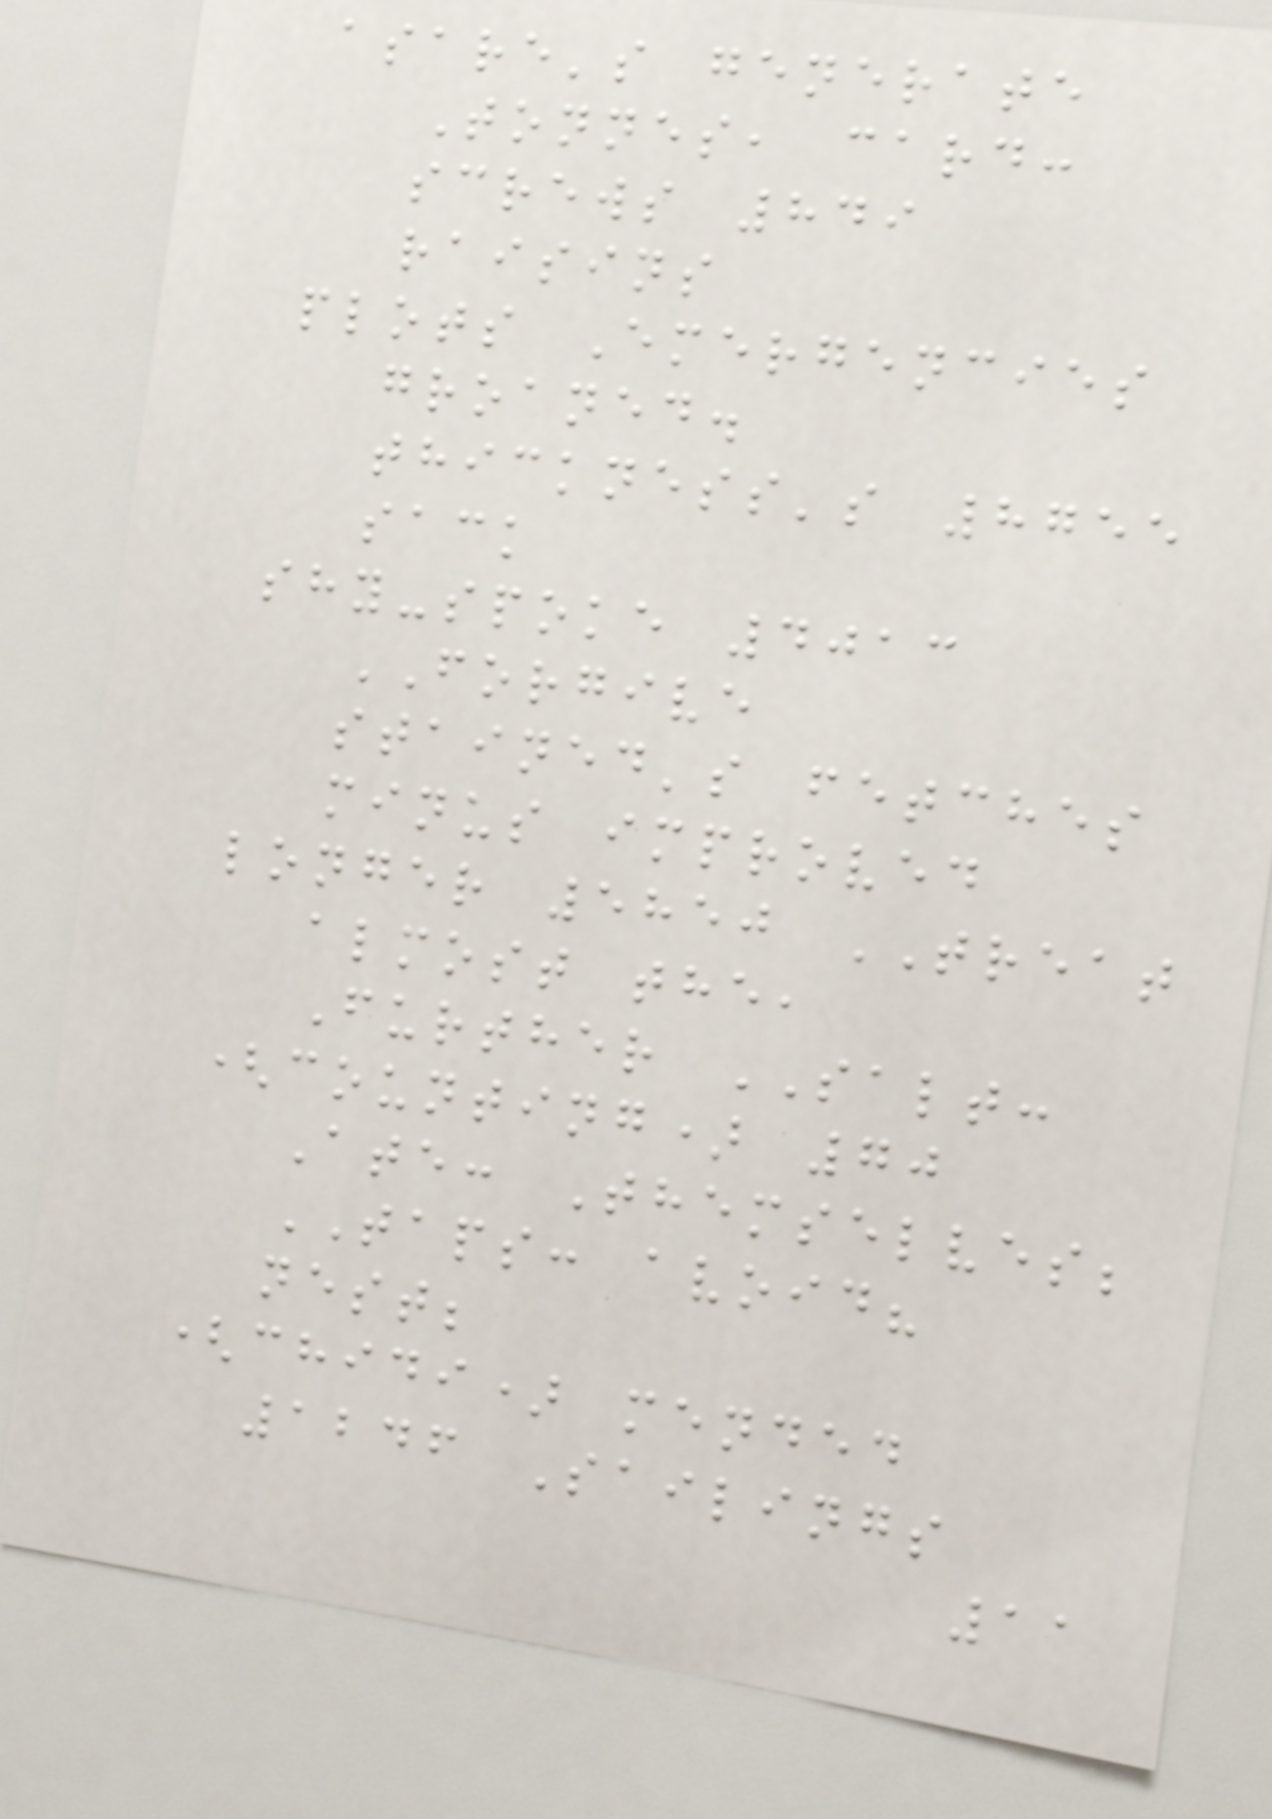asare's generate
Tonnes, card:
screws 849
raisins
plots Emergencies
groaned.
thickness's 8755
sack
shy-spoke 4013
FORGIVE
stained's fetches
minus improved
longer 5850 TREAT
almost the,
Further SALT:
(counting) 70
Ate: Themselves;
TAPS: avoid?
nest;
(chidi) mended
1246 Sailings
11
